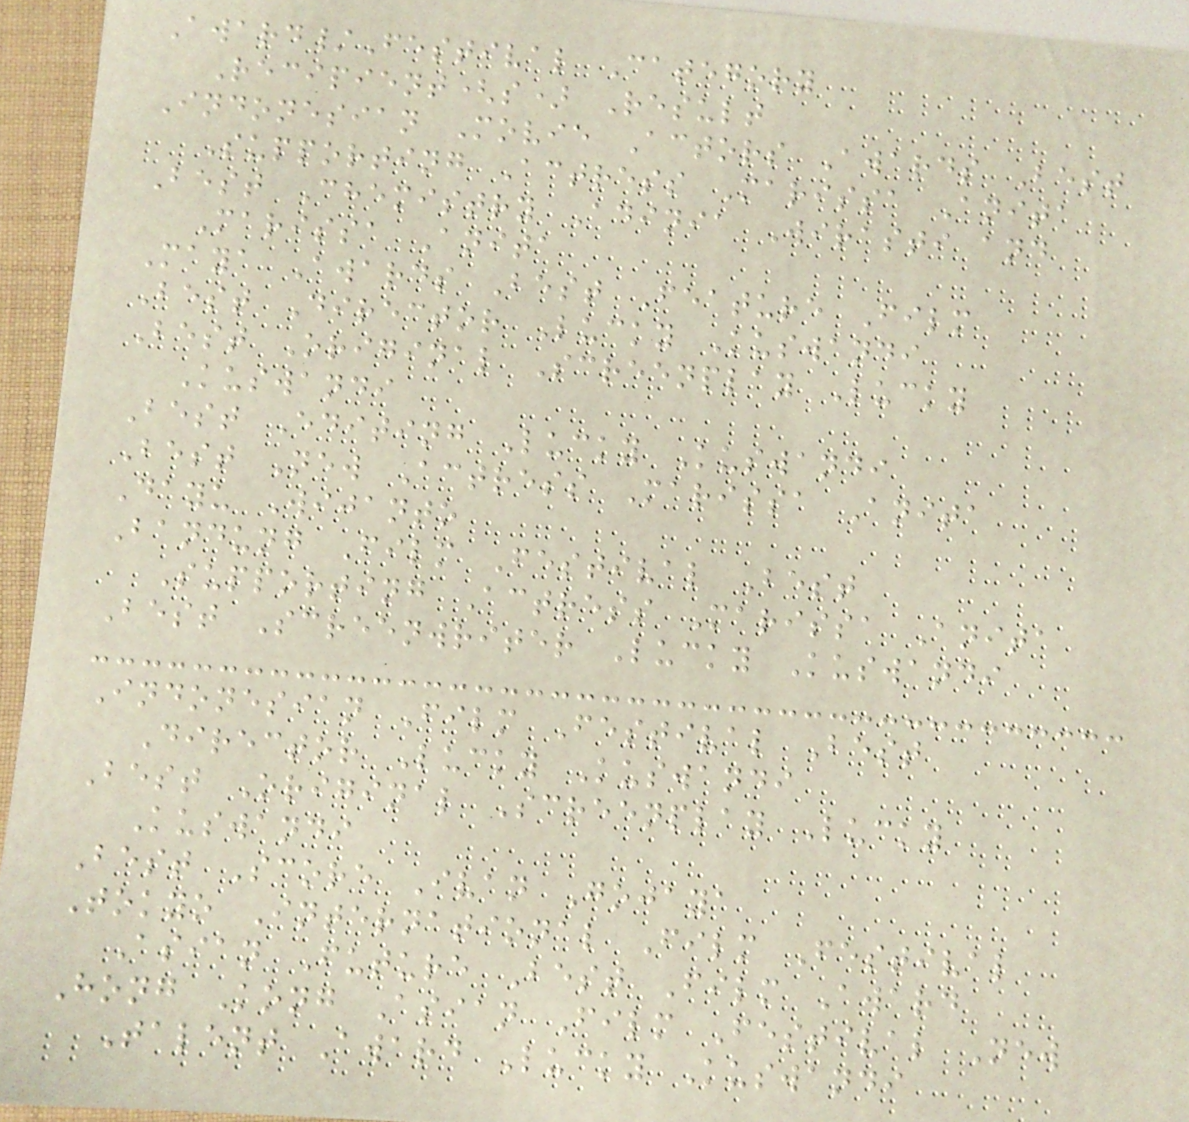Award/Festival Category
Recipient(s) Result
Indonesian Movie Actors Awards Best
Supporting Actress Marissa Anita
Best Chemistry Adinia Wirasti and
Marissa Anita
Maya Awards Best Feature Film
Best Director Lucky Kuswandi
Best Original Screenplay Lucky
Kuswandi
Best Editing Lucky Kuswandi
Best New Actress Marissa Anita
Dayu Wijanto
Bandung Film Festival Best
Supporting Actress Marissa Anita
Best Screenwriter Lucky Kuswandi
Indonesian Film Festival Best
Director Lucky Kuswandi
Best Original Screenplay Lucky
Kuswandi
Best Score Ivan Gojaya
Tokyo International Film Festival
Asian Future Best Film Award
Hong Kong Asian Film Festival New
Talent Award Lucky Kuswandi
